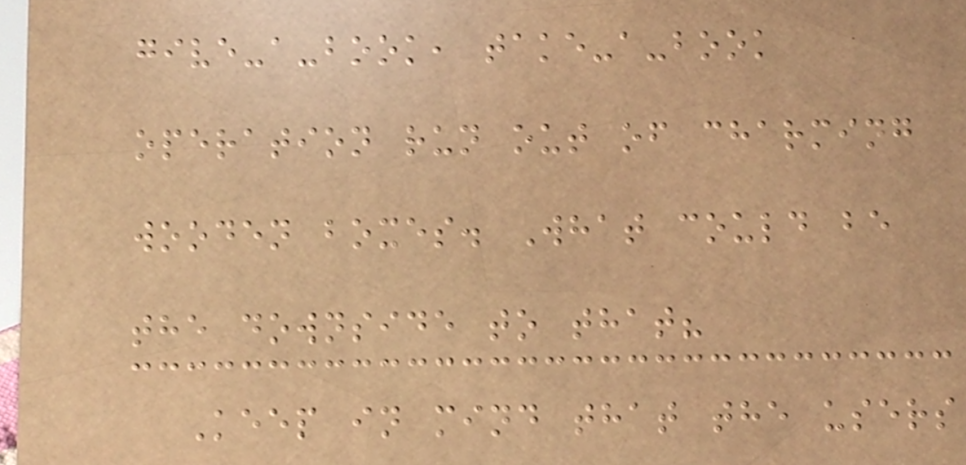give-a-book, take-a-book
operation run out of charming
wooden boxes. What could be
the downside to that?
Keep in mind that the users
